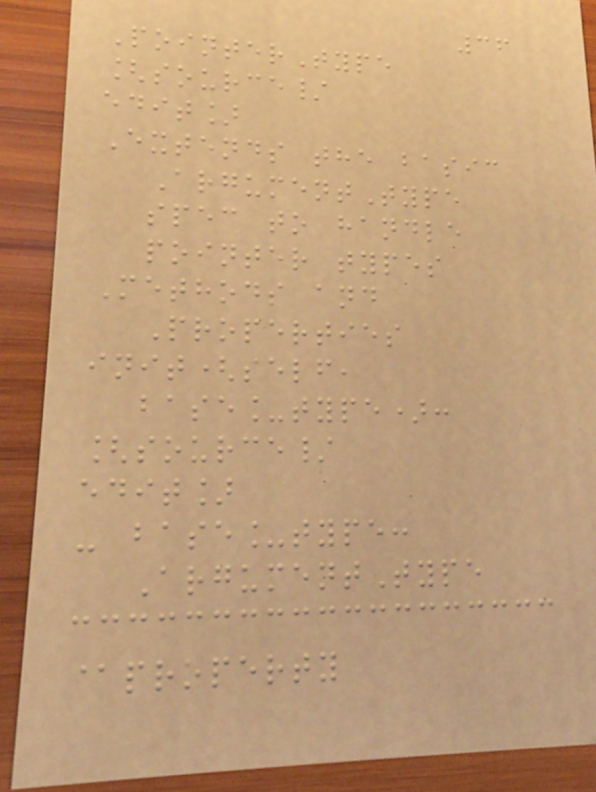36
PointerType
[source/
edit]
Extends the basic
ArgumentType
spec to handle
pointer types
Methods and
Properties
init(self,
base_type):
[source/
edit]
- base_type:
ArgumentType
@property
